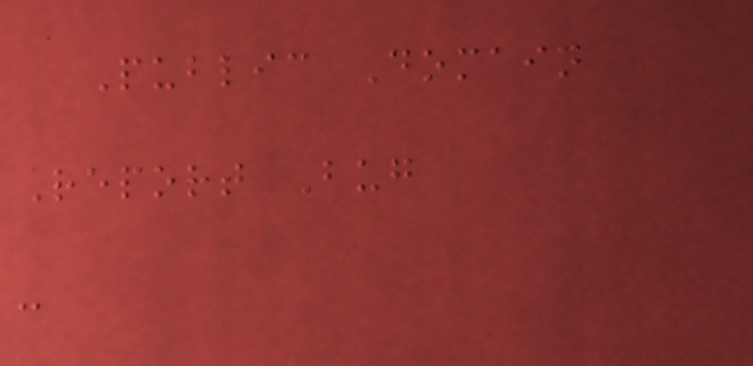Public Domain
Report Bug
-
